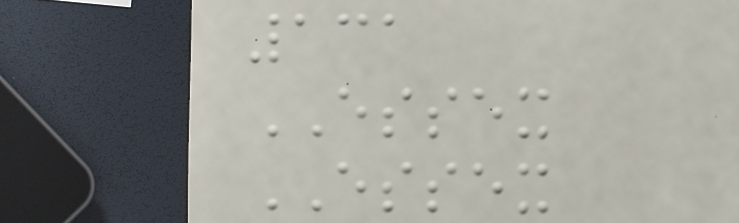131
ESSEX
ESSEX
